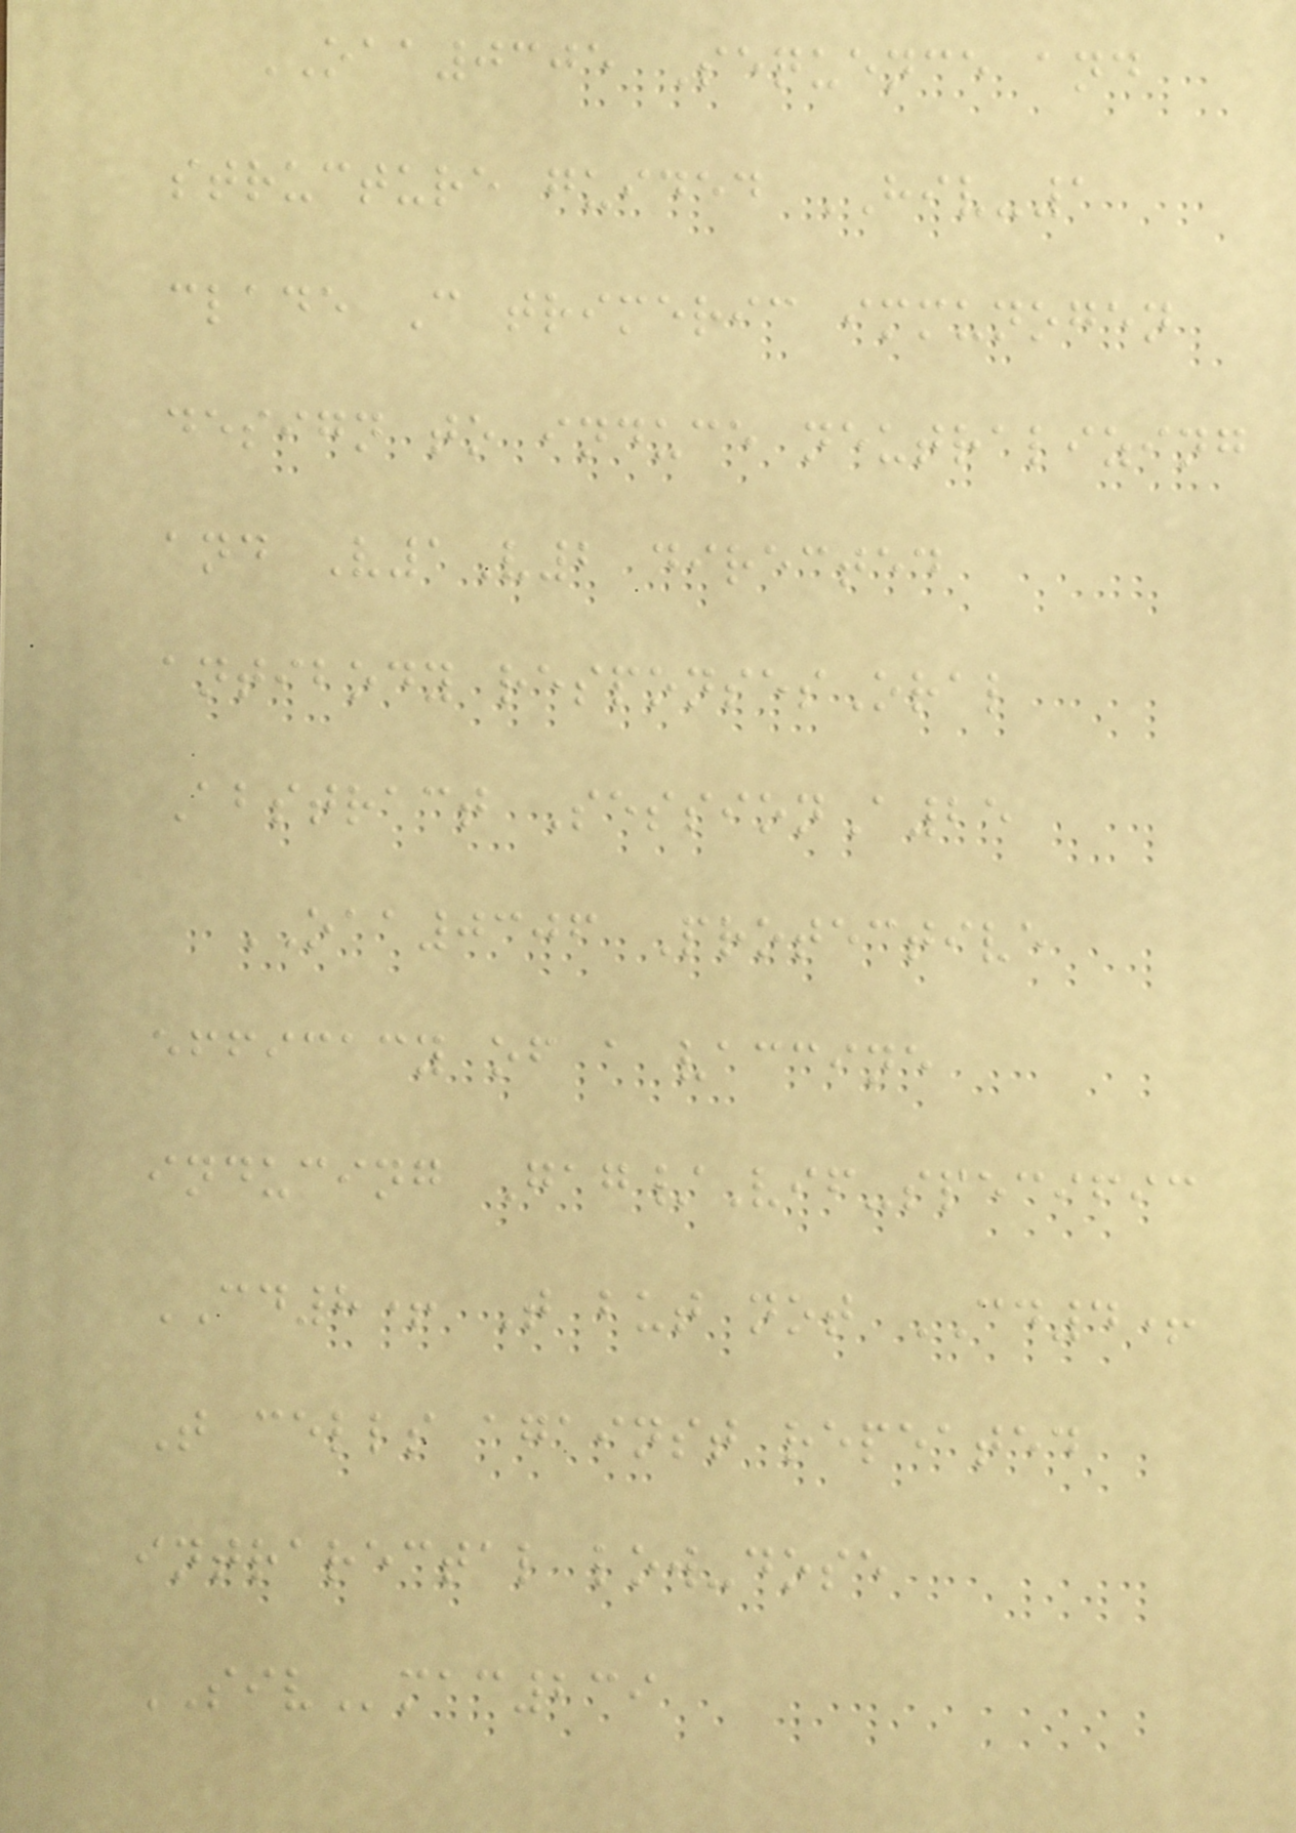OAA0305 Sequence and
structure guided HIV-1
clade C trimeric immunogen
design to induce neutralizing
and V1V2 directed
antibody responsesOral
Abstract SessionA25
OAA0306 Protective
efficacy of a vaccine
inducing Gag/Vif-specific
CD8+ T but not CD4+
T cells against repeated
intrarectal low-dose
SIVmac239
